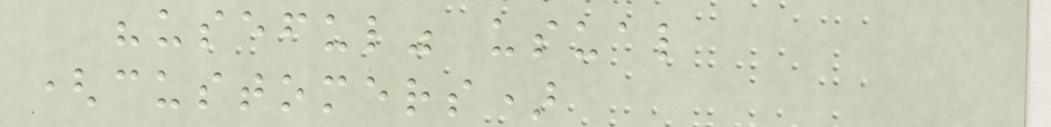"useful" usual
(customers)
